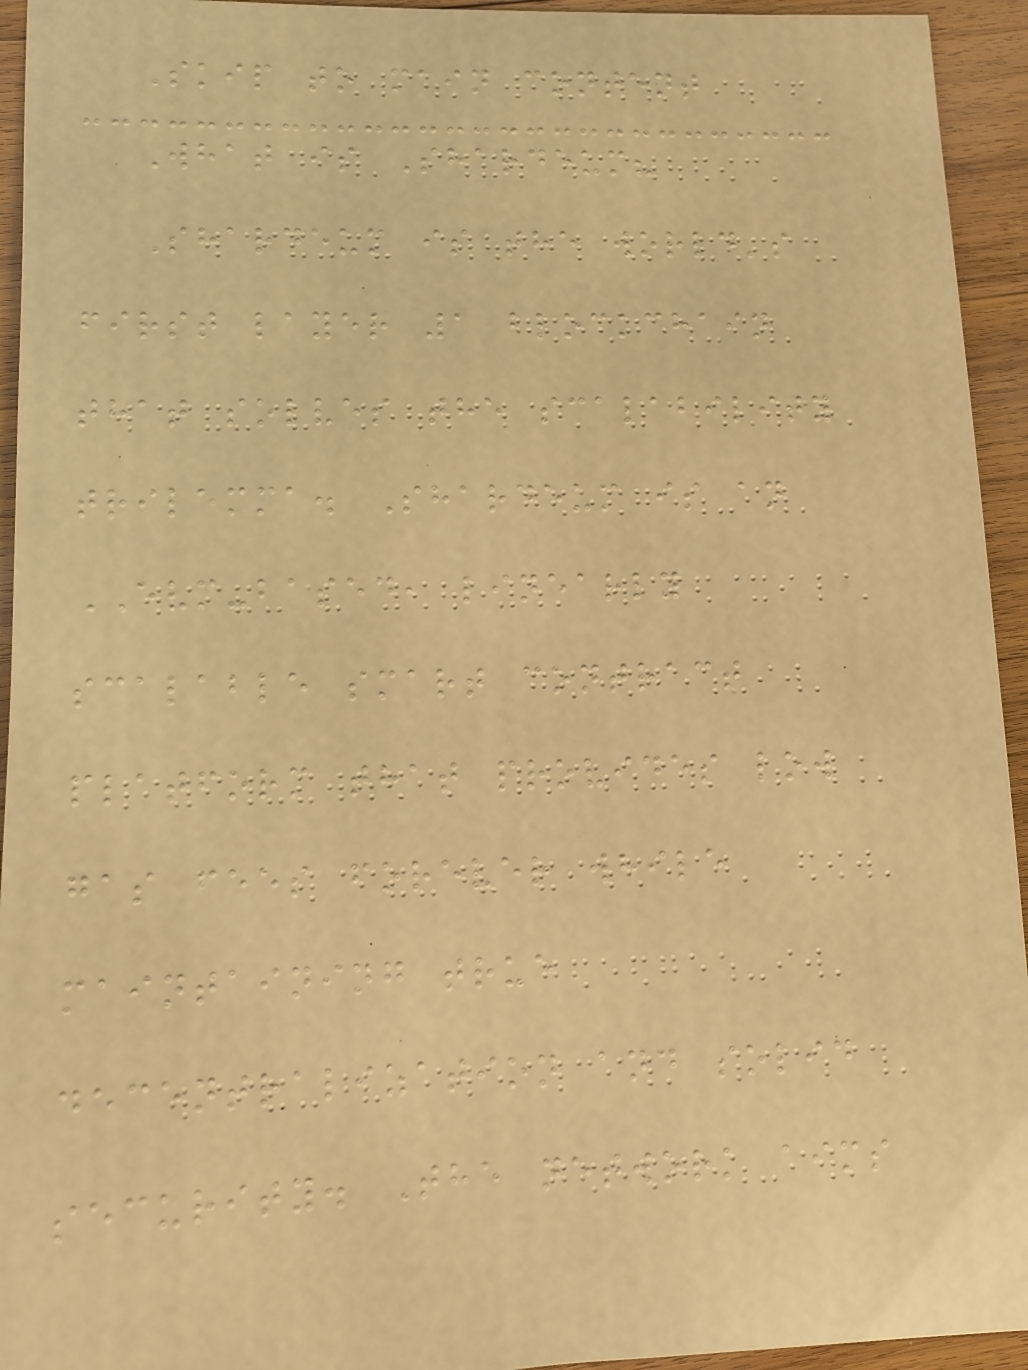Skip to main content
What is Shardeum?
Shardeum is the world's
first layer 1 blockchain
that solves the scalability
trilemma. Shardeum is an
EVM-based, linearly
scalable smart contract
platform that provides low
gas fees forever while
maintaining true
decentralization and solid
security. The network aims
